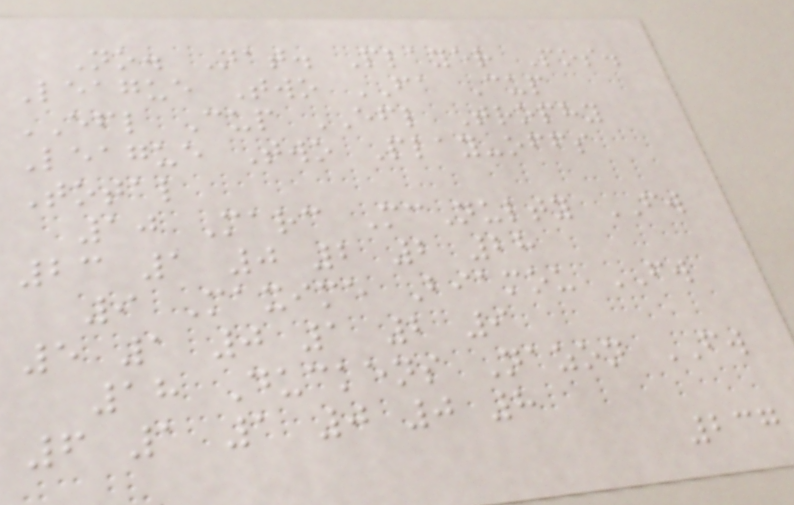No. Nat. Player Pos.
League Two FA Cup
EFL Cup EFL Trophy
League Two Play-offs
Total
10 Marc McNulty FW
23 1 0 2 2 28
9 Maxime Biamou FW
5 1 0 1 2 9
18 Duckens Nazon FW
6 1 1 0 0 8
237
